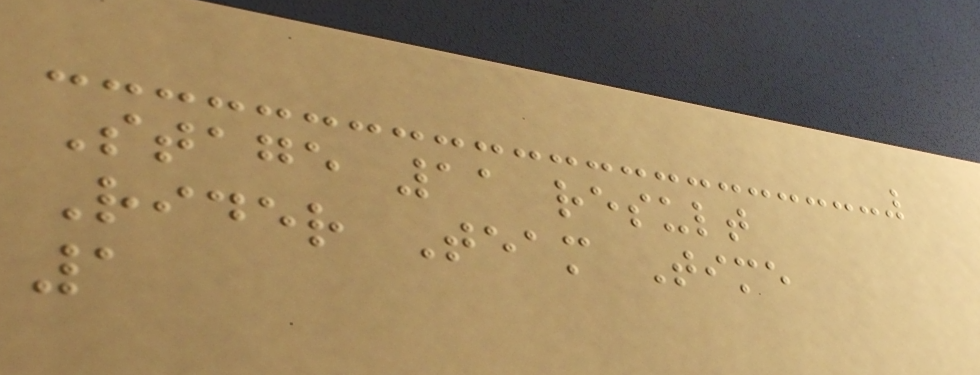Stage 11 result
Rider Team Time
1
